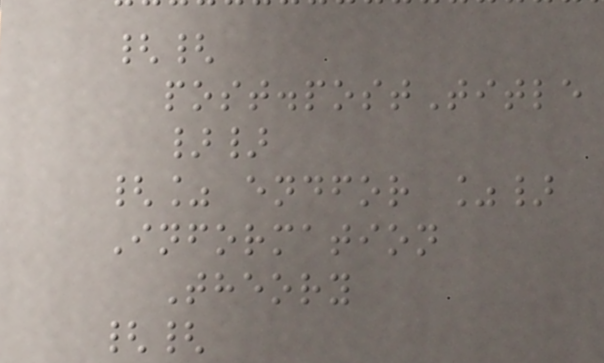{{
post.postTitle
}}
{% endfor %}
Information
Theory
{{
